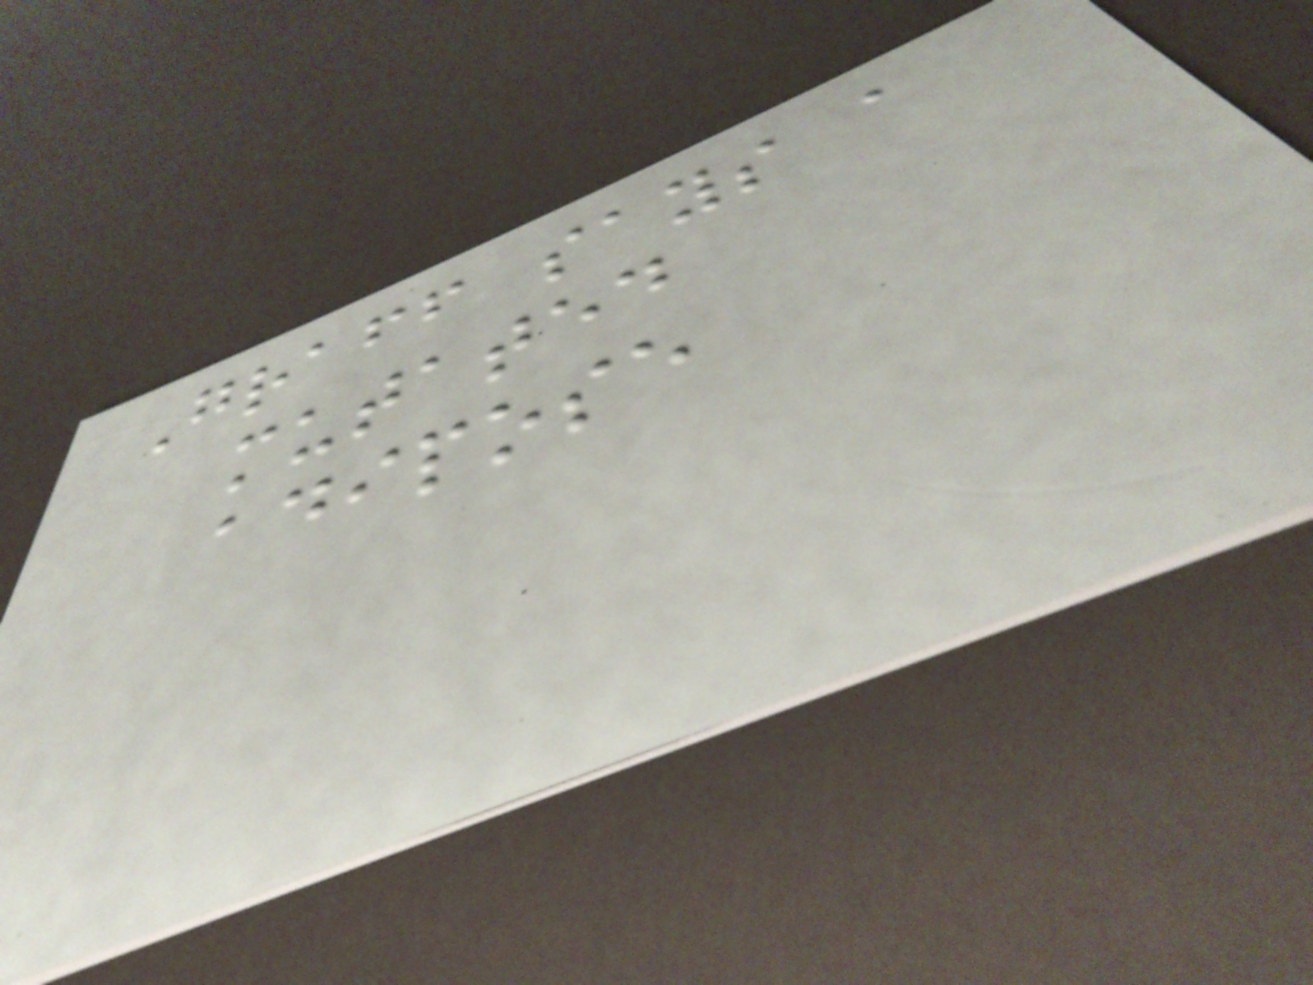Graff says a
mutated
adipose
